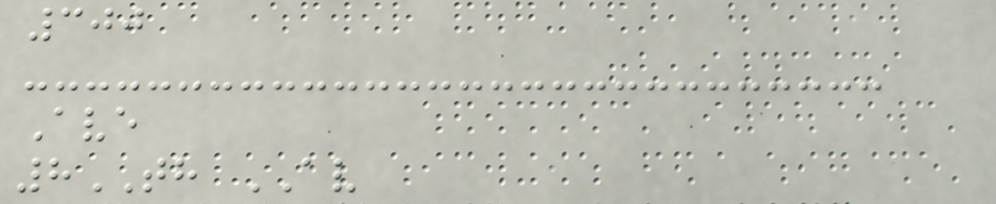300
Ave
8TH AV
